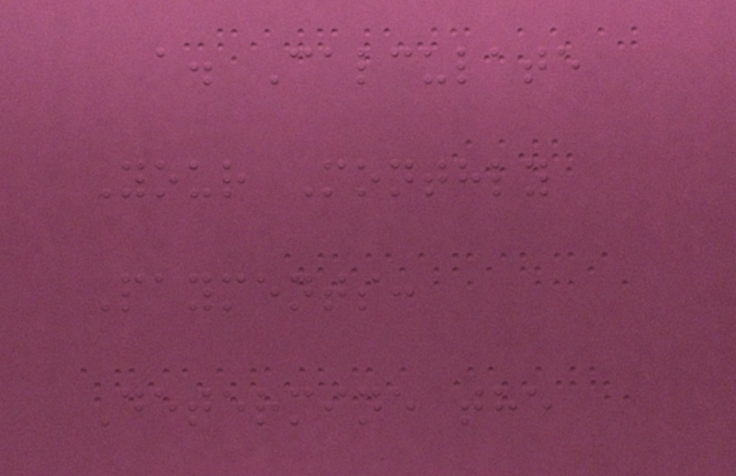a. Calculate
Your Monthly
Payments:
Determine the
